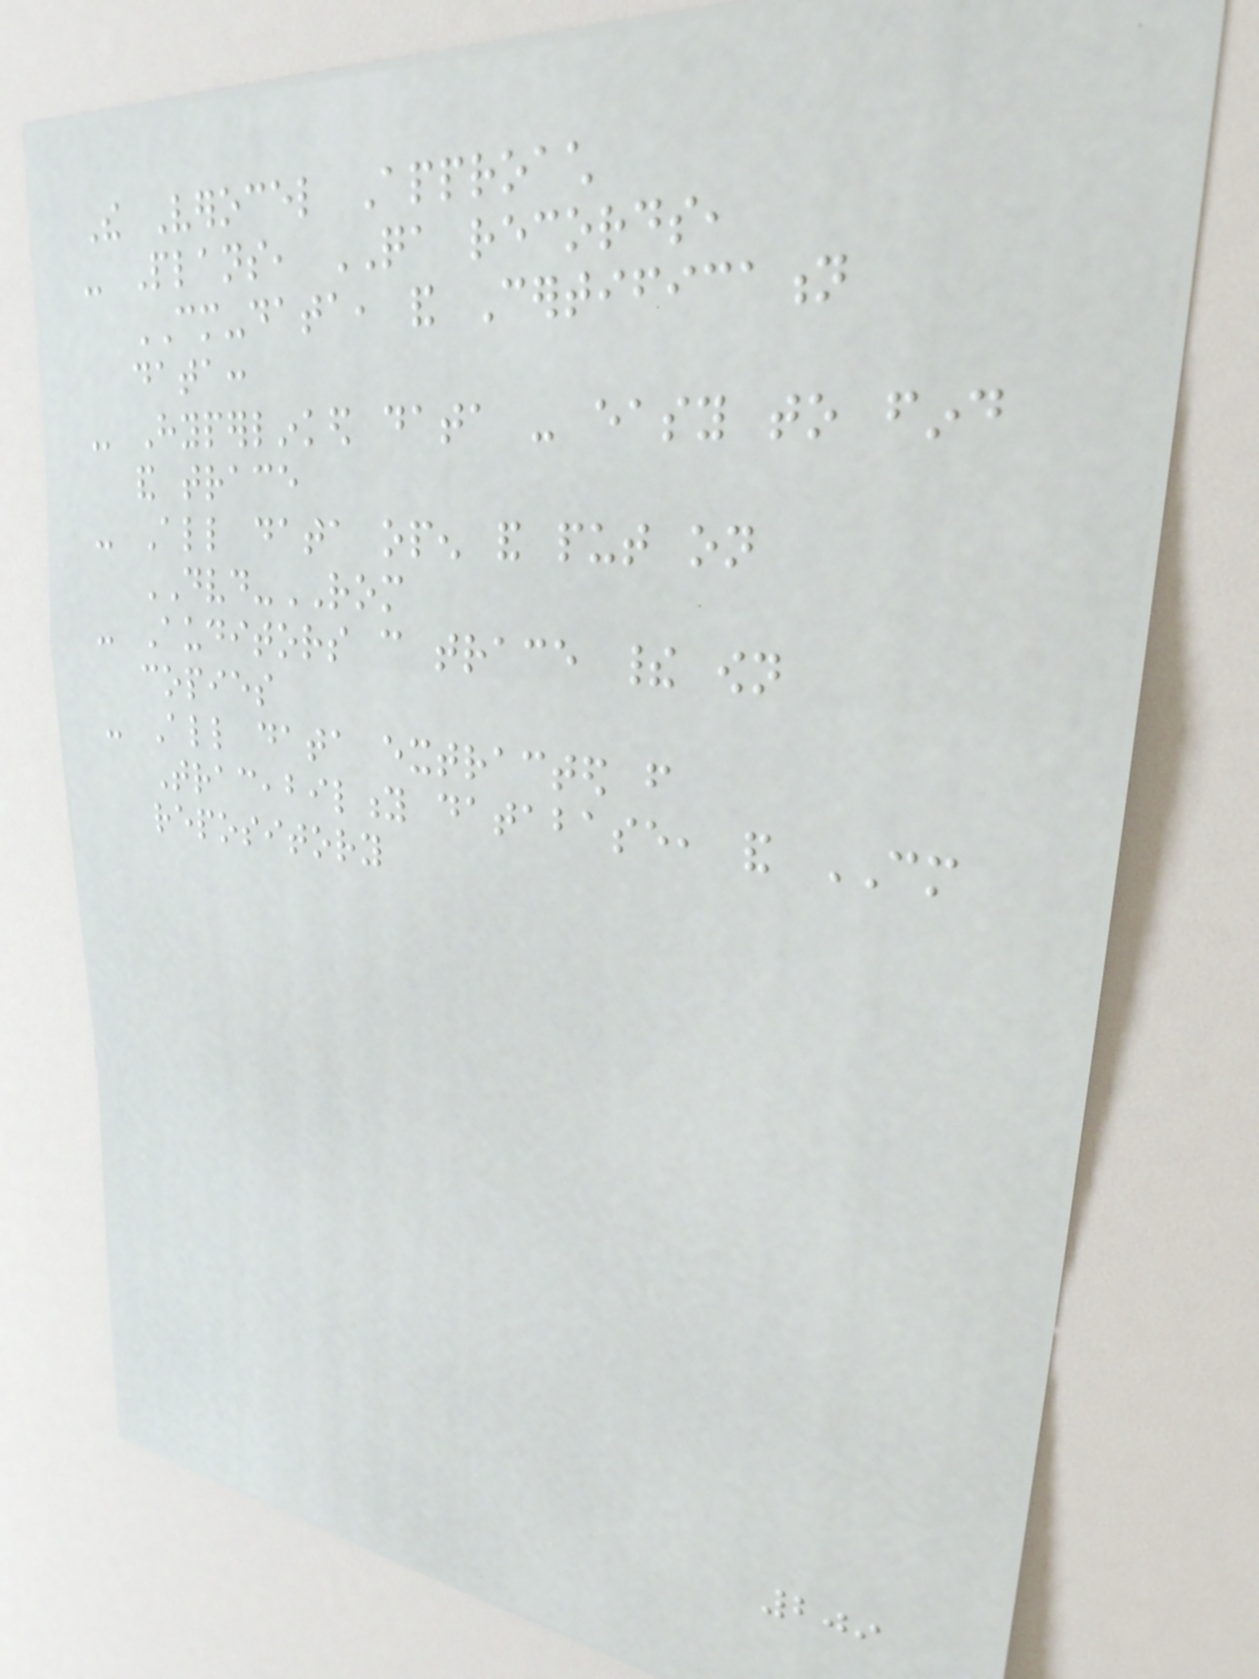The Verocel Approach
- Plans, QA records,
CM-data, and Certification
data:
- Hyperlinked data - easy to find
and trace
- All data open and put on
DVD-ROM
- Auditors can trace their own
copies
- All data extracted from
Traceability database, and CM
repository
209
